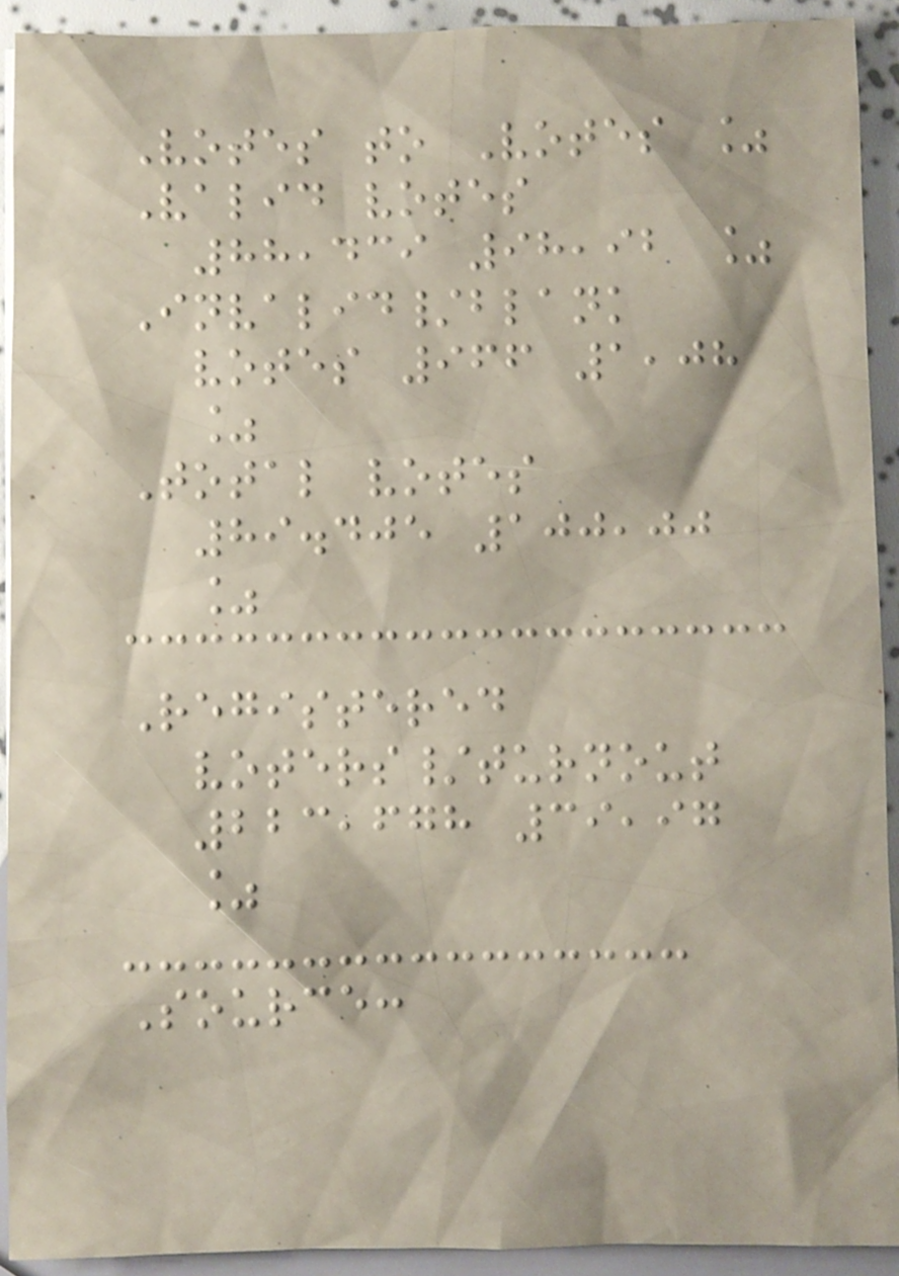Votes to Votes %
Valid votes
88,439 98,92 %
Invalid/blank
votes 966 1,08
%
Total votes
89.405 100,00
%
Registered
voters/turnout
223,678 39,97
%
Source:
